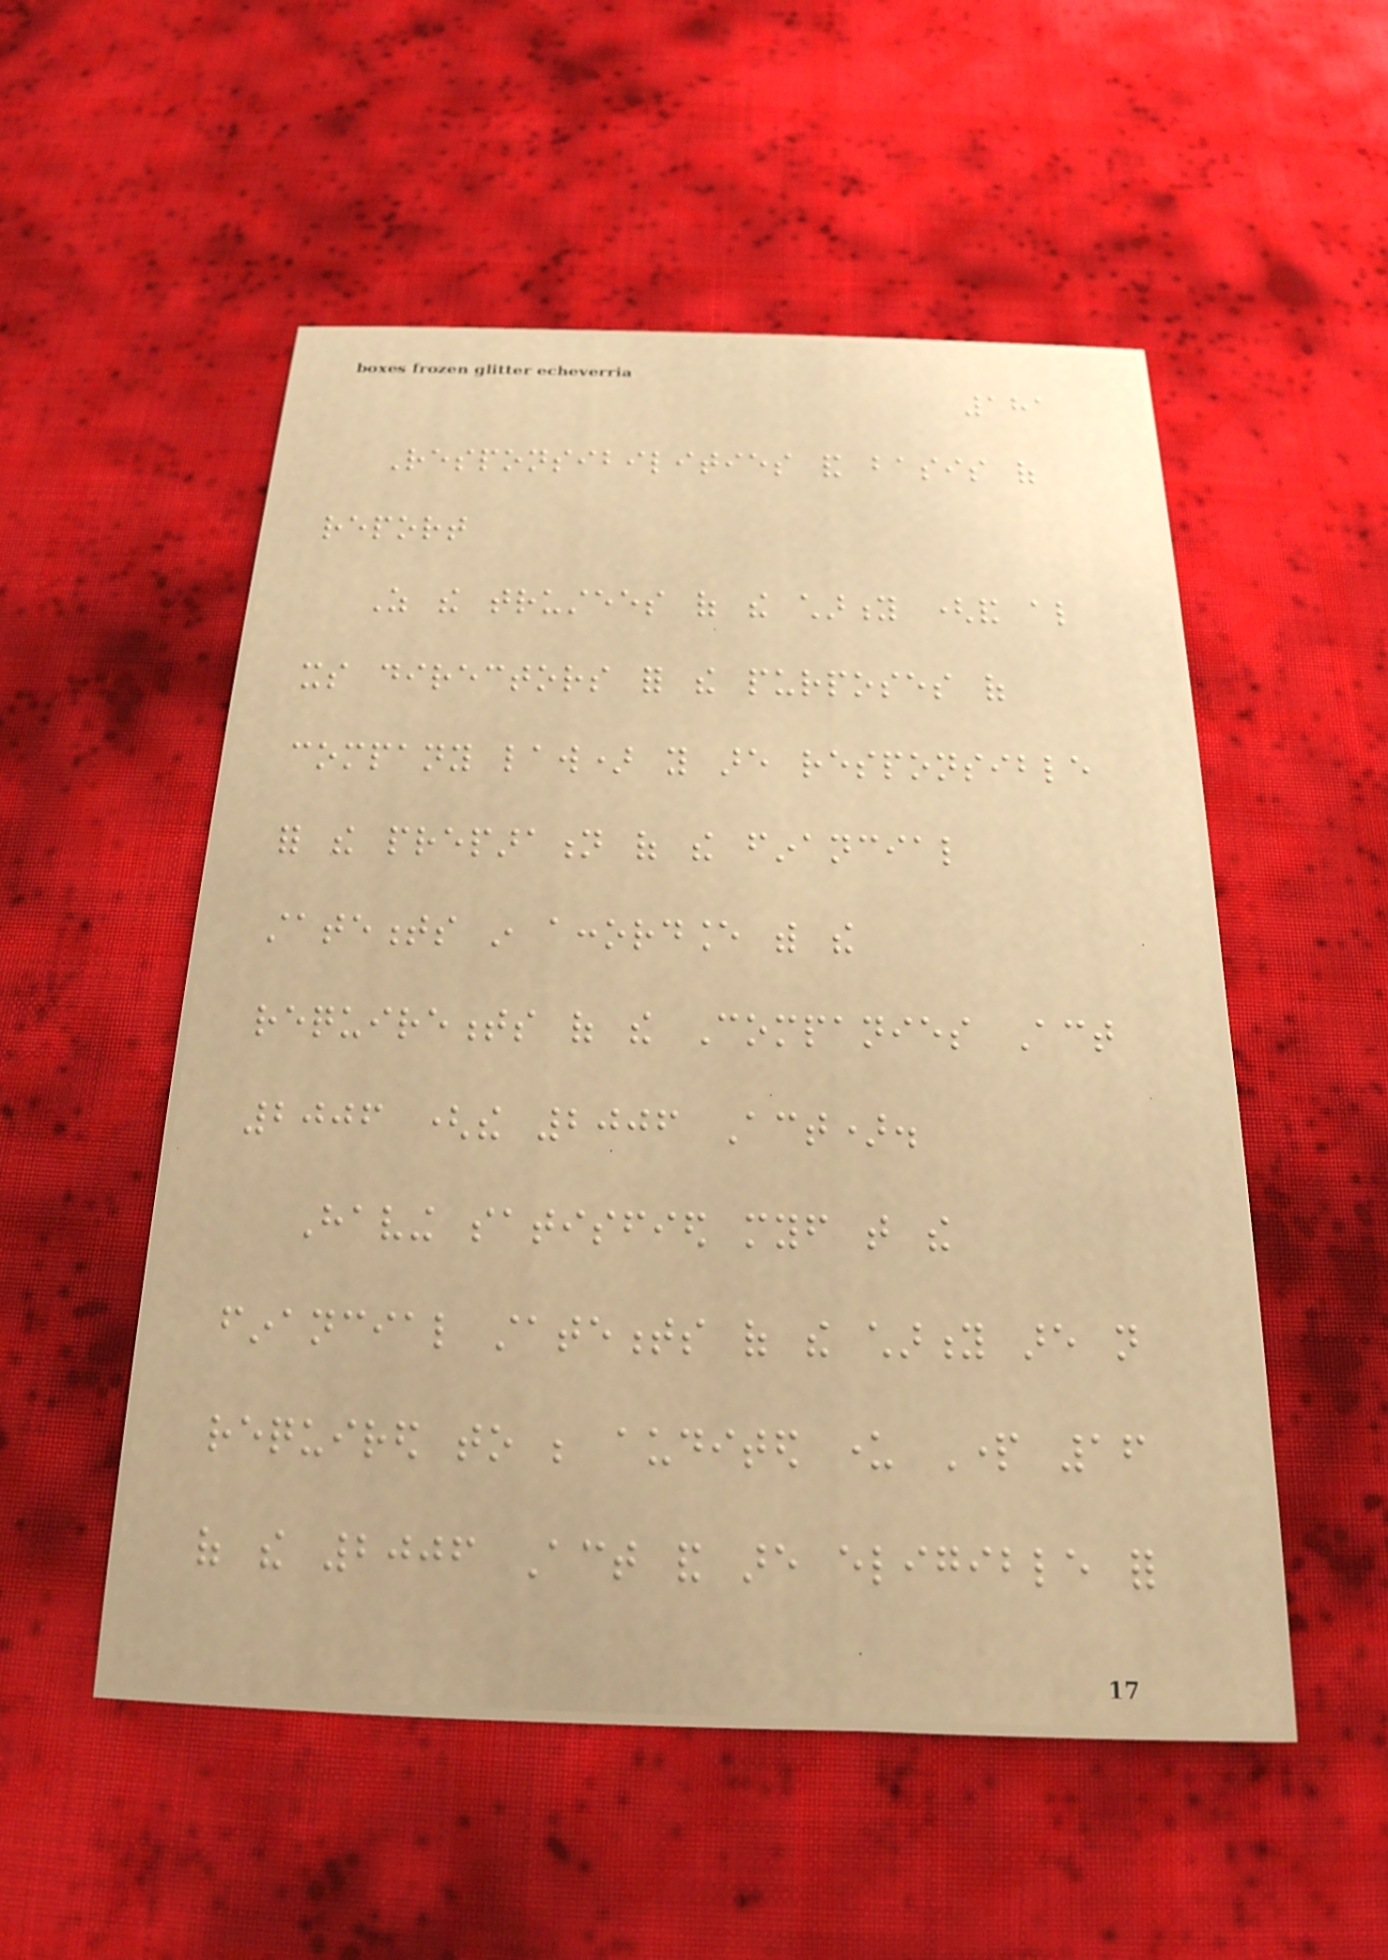181
Responsibilities and basis of
report
As the trustees of the charity (and also
its directors for the purposes of
company law) you are responsible
for the preparation of the financial
statements in accordance with the
requirements of the Companies Act
2006 (the 2006 Act).
Having satisfied myself that the
financial statements of the charity are not
required to be audited under Part 16
of the 2006 Act and are eligible for
